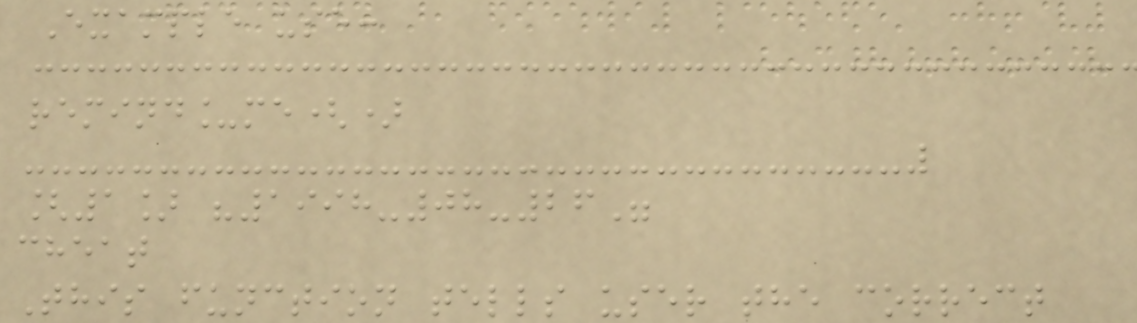Example use:
remind_me()
[1] "1998-08-26"
cheat
This function tells user the correct
